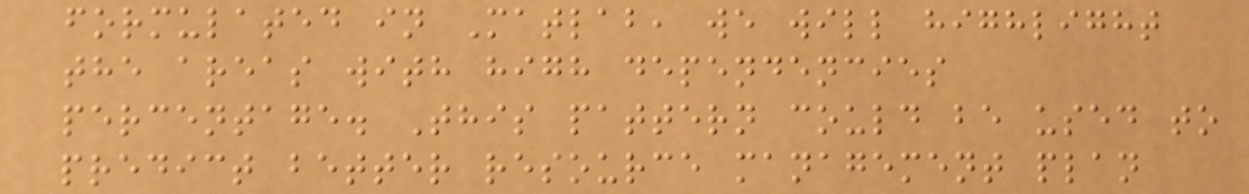formulated in Matlab, we will highlight
the areas with high dependencies
percentage. This pattern could be used to
predict better resource management plan
